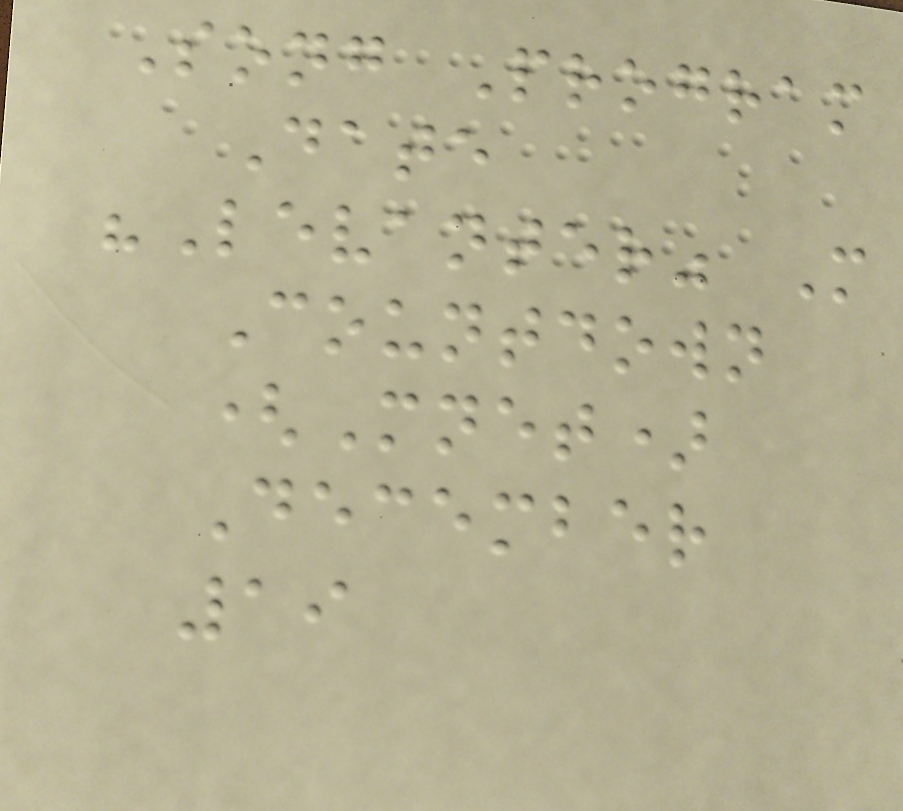Song Program
Date
"Levanter" M
Countdown
(Mnet)
December
19
